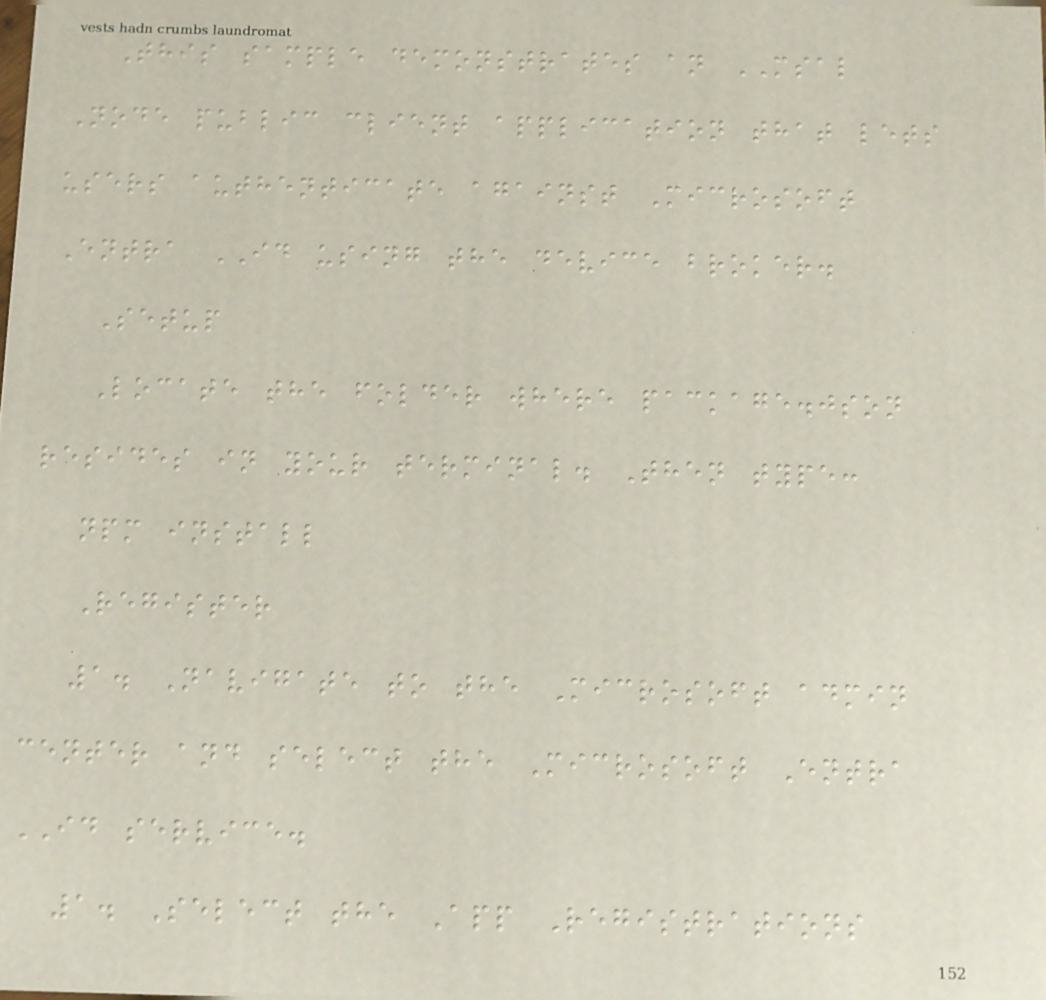This sample demonstrates an MSAL
Node public client application that lets
users authenticate against Microsoft
Entra ID using the device broker.
Setup
Locate the folder where package.json
resides in your terminal. Then type:
npm install
Register
1. Navigate to the Microsoft admin
center and select the Microsoft Entra
ID service.
1. Select the App Registrations
